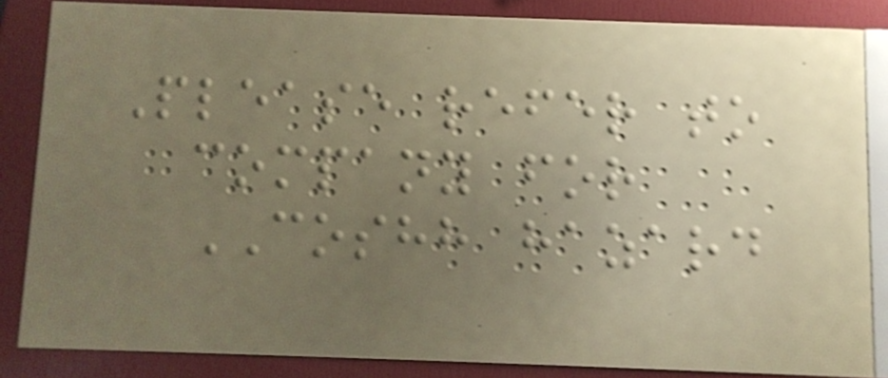Please refer to
company for
COSHH hazard
